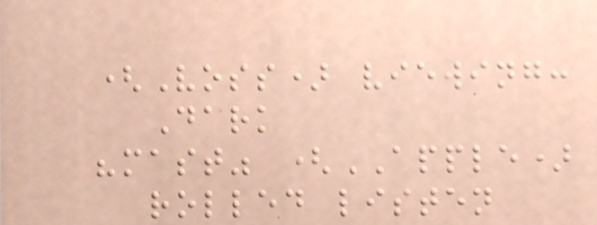(Voss) viewing:
Dark
"mast" (APPLE)
rolled listen
